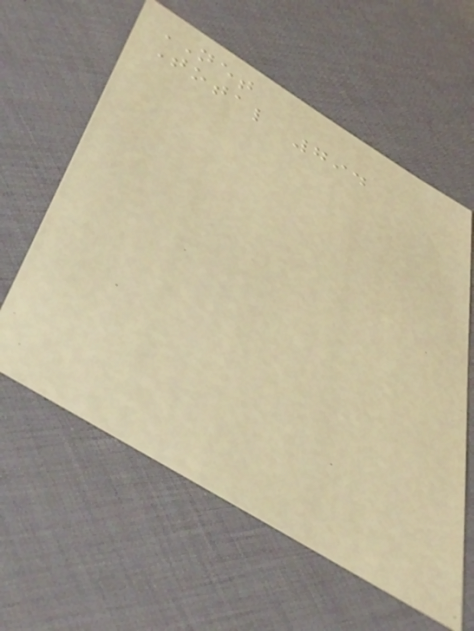NET
Total 794
